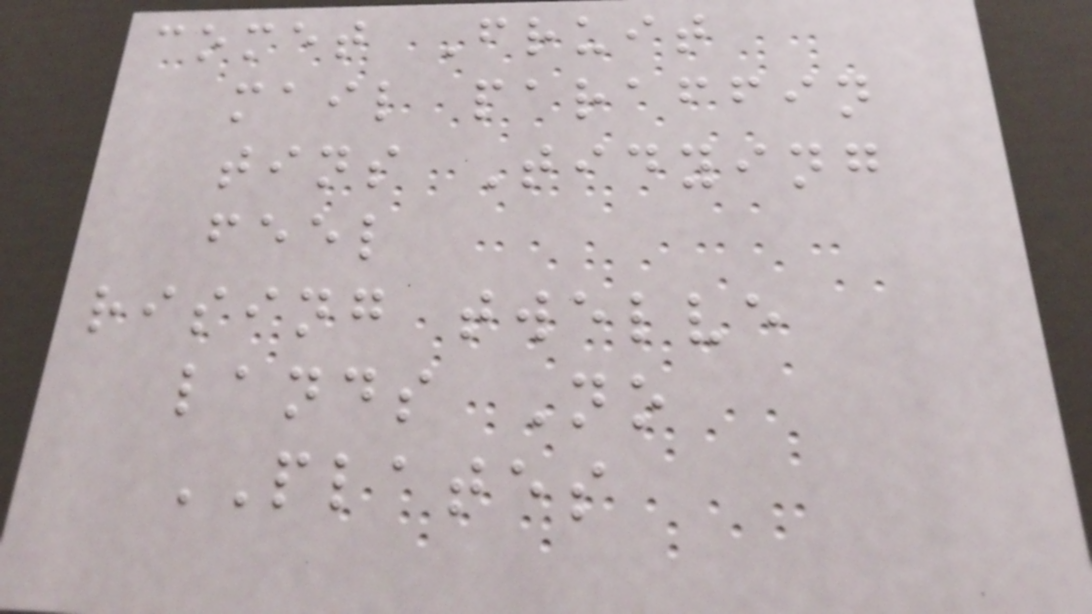comet Fruit
mail paraffin
tins Tidying
feel
rising twelve
lands No
PLATES
